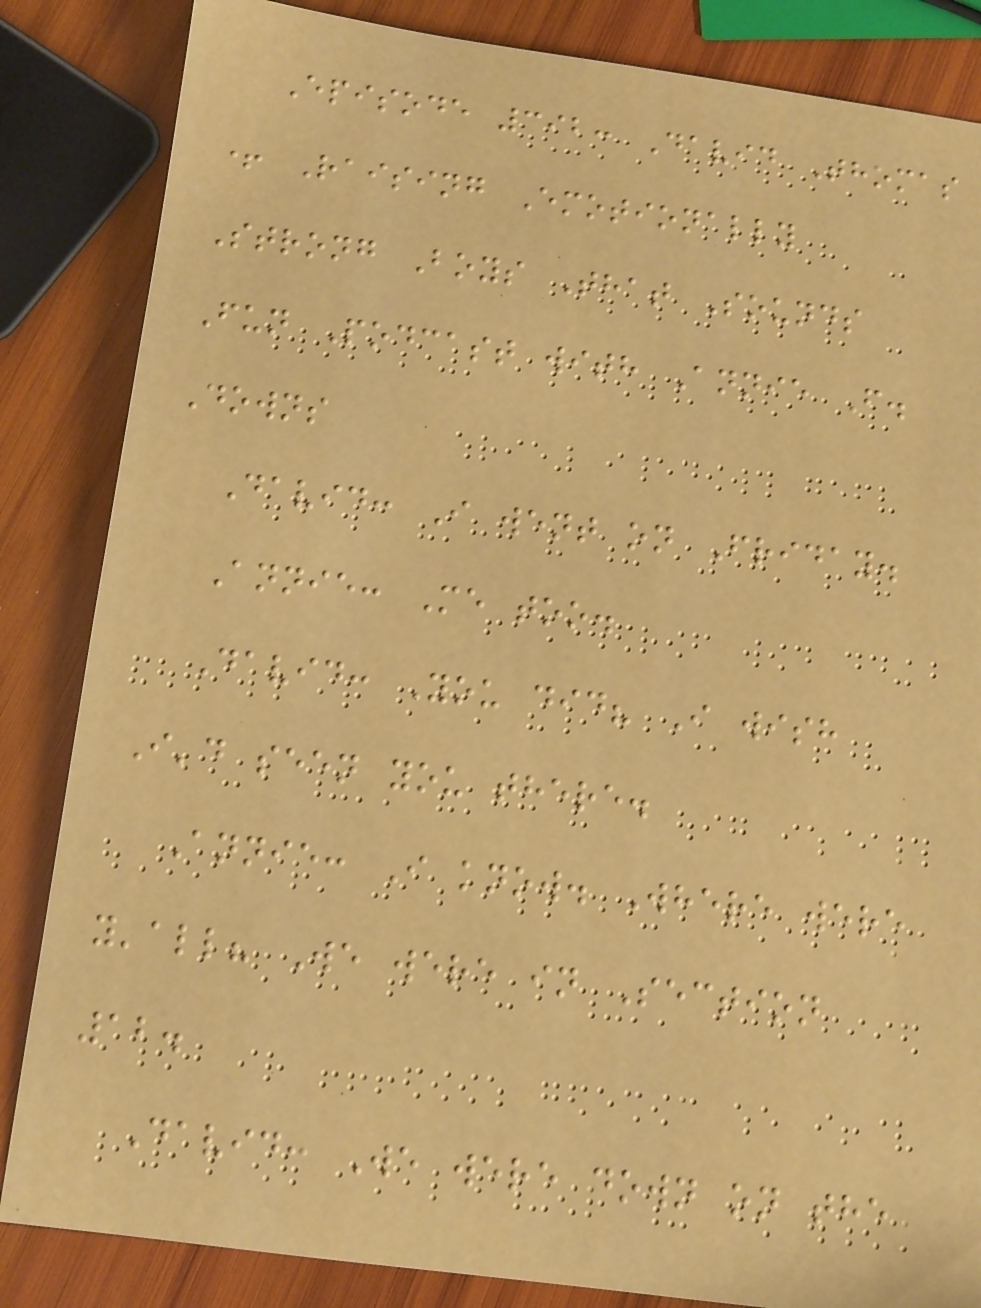Episode 392: David Thomas
+ Raising Emotionally
Strong Boys That Sounds
Fun Podcast with Annie F.
Downs
David: I went on Friday.
Annie: Me too.
David: You did? I wish
I'd seen you there.
Annie: I know. Where were
y'all? We were in Section
12.
David: We were down on the
